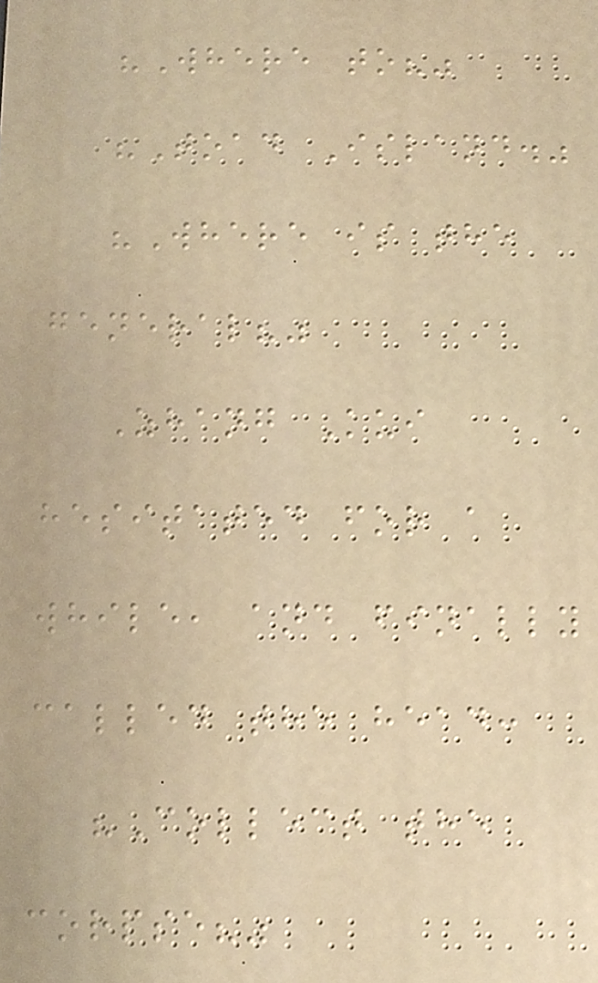"Where to?"
"Toad Island."
"Where is the
general?"
Zhang Kui
hesitated for a
while, and finally
called the head:
"Collect the
corpse?"
